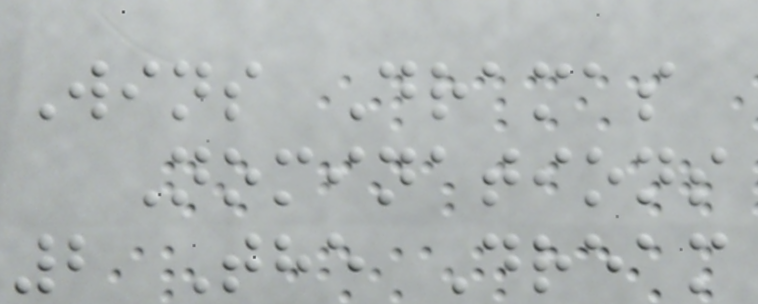Wins Dramas
Nominations
2 The Dream
